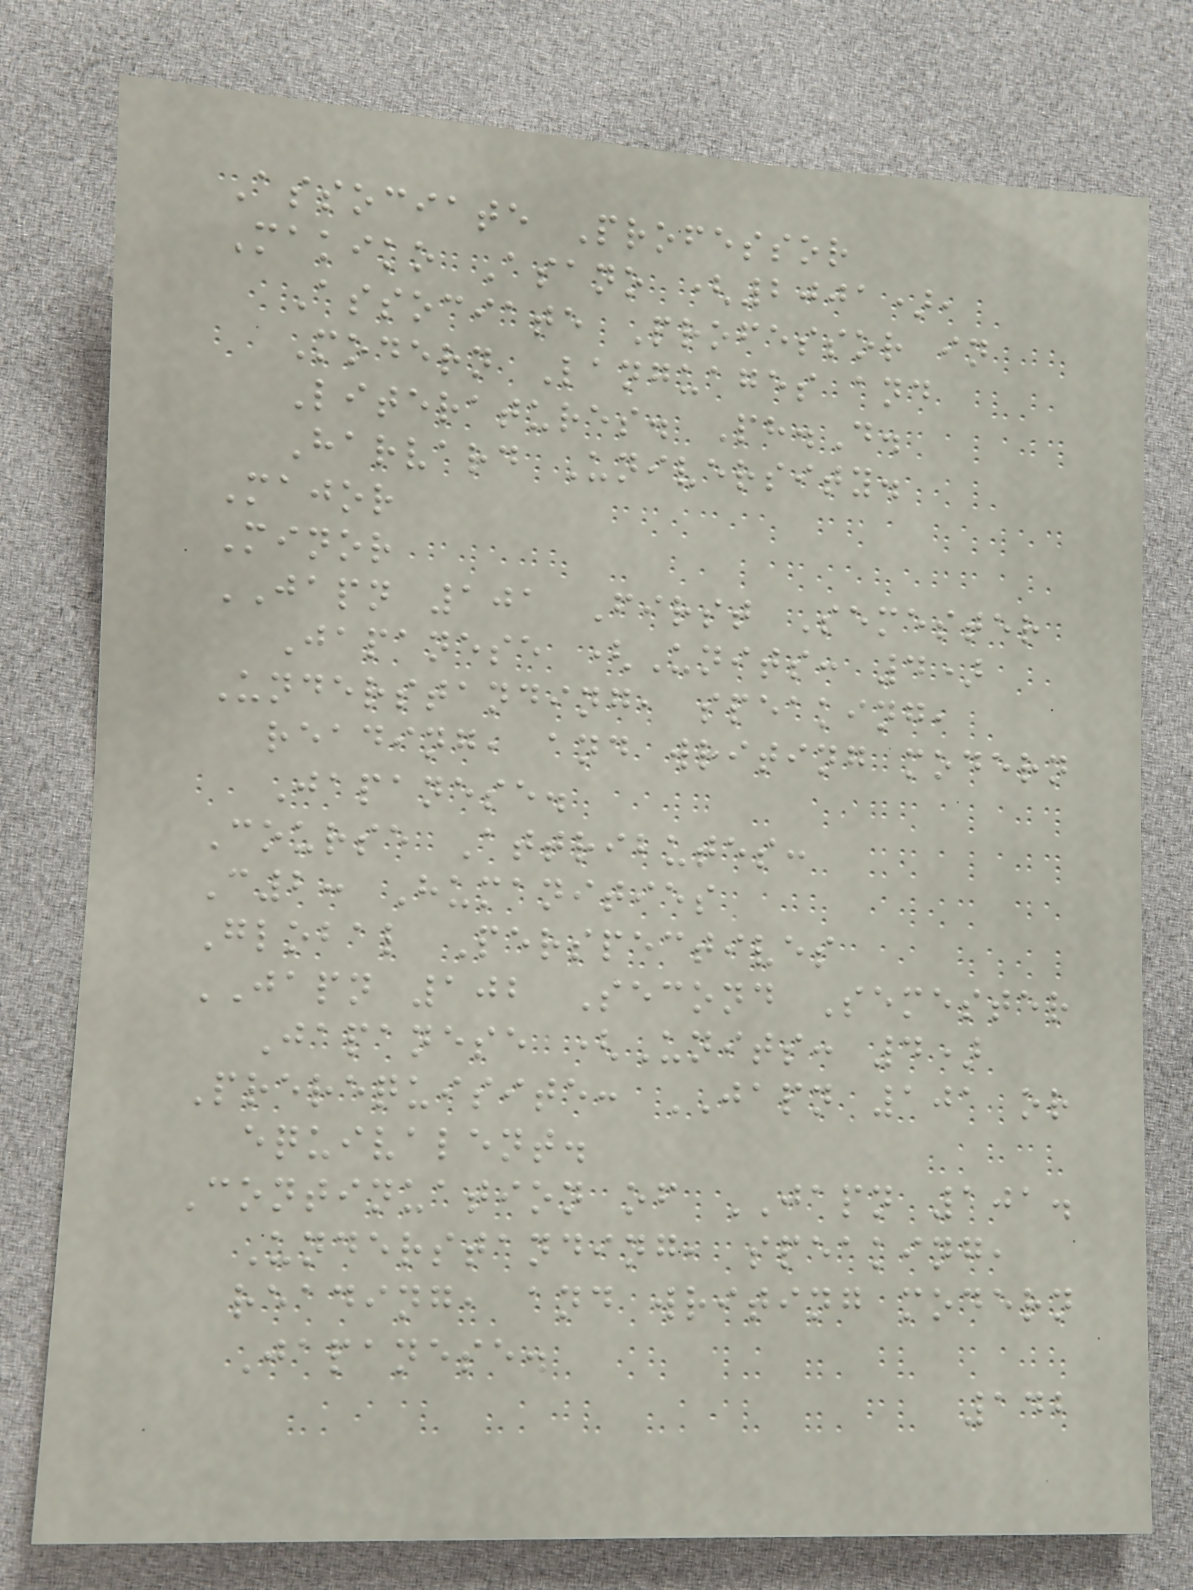Associate Professor
Makiko Asano (2001),
Associate Professor in
Modern Languages and
Literatures. Ph.D.
Harvard University.
Major
Minor
JAPN 101 First Semester
Japanese (Units: 4)
Understanding, speaking,
reading, and writing modern
Japanese.
Course Attributes:
C2: Humanities
Global Perspectives
JAPN 102 Second Semester
Japanese (Units: 4)
Prerequisite: JAPN 101 or
equivalent.
Continuation of JAPN 101.
Understanding, speaking,
reading, and writing modern
Japanese.
142
